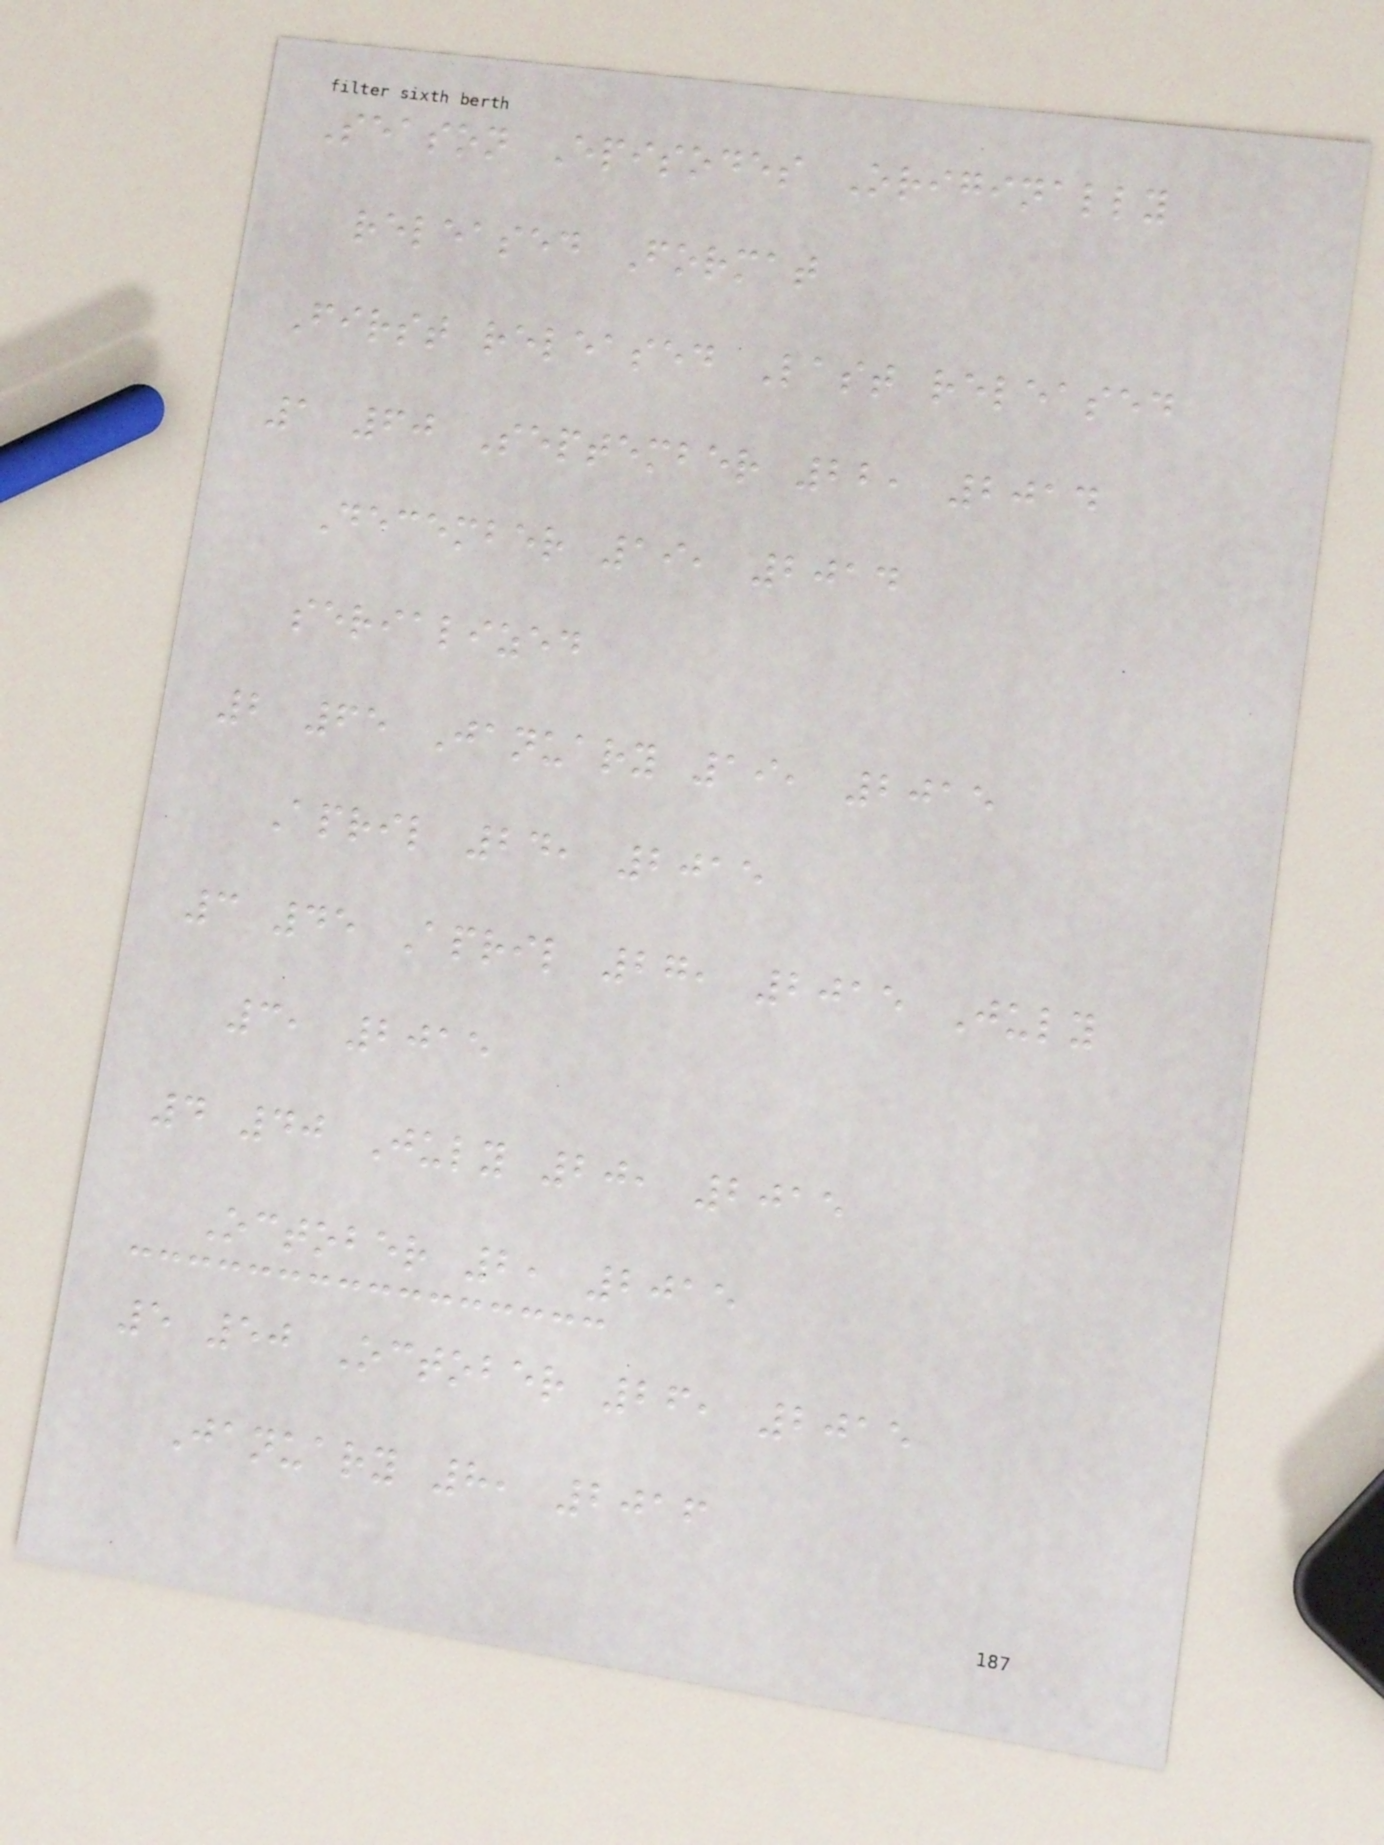Season Episodes Originally
released Format
First released Last released
1 60 September 22, 2014
December 19, 2014
serialized
2 65 January 19, 2015
April 24, 2015
3 45 April 27, 2015 July
3, 2015
4 40 July 20, 2015
October 2, 2015
5 50 October 26, 2015
January 8, 2016
